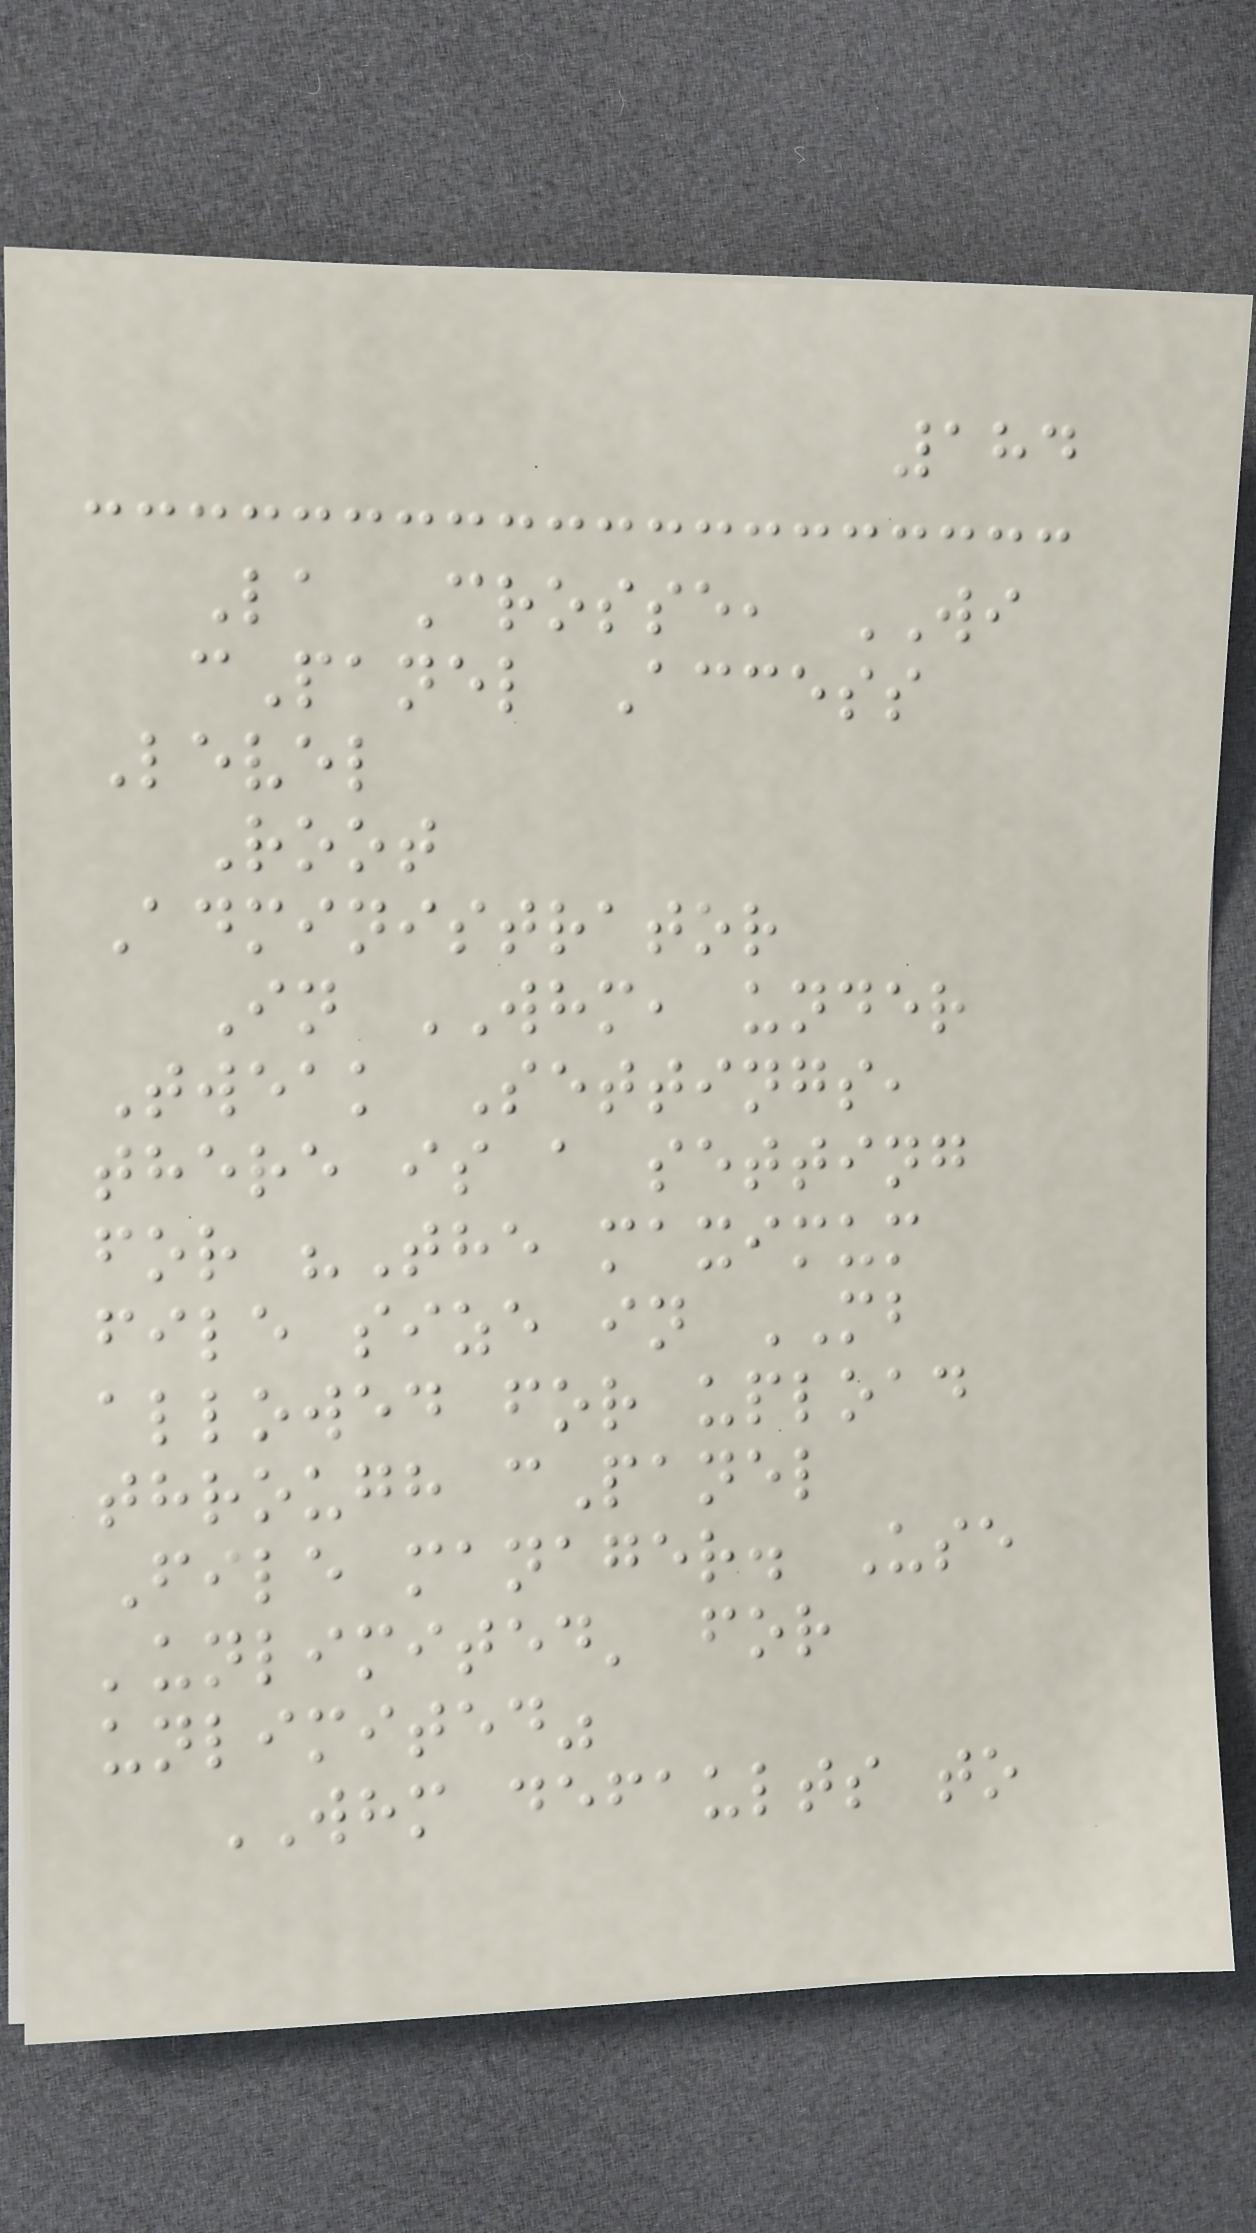184
La Crosse, WI
cPanel Access
Level
Root
Administrator
In WHM, under
Tweak Settings,
there is a setting
for "The maximum
file size in MB
allowed for upload
through cPanel
File manager. Use
'unlimited' for
unlimited"
WHM defaults to
